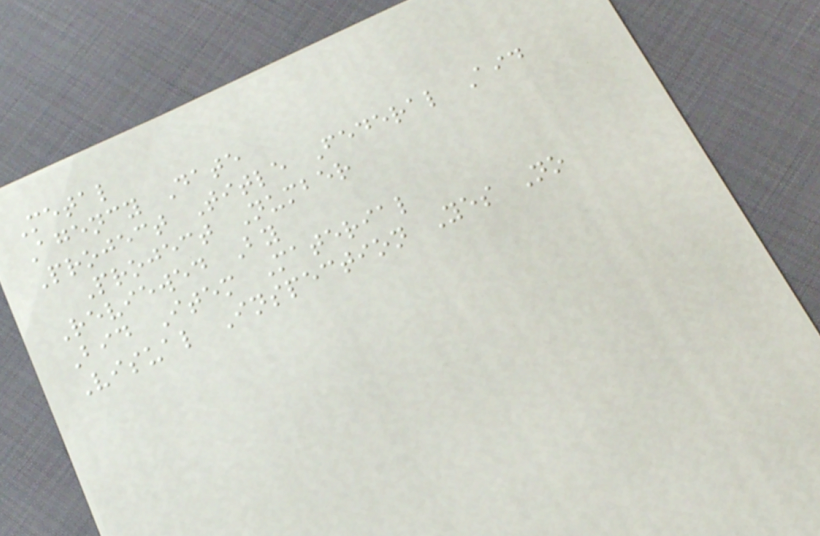Metal
Agency Date
Project Title Federal Aid
Project Number
Reviewed By
Bid Item Material
Visual Inspection Yes No
